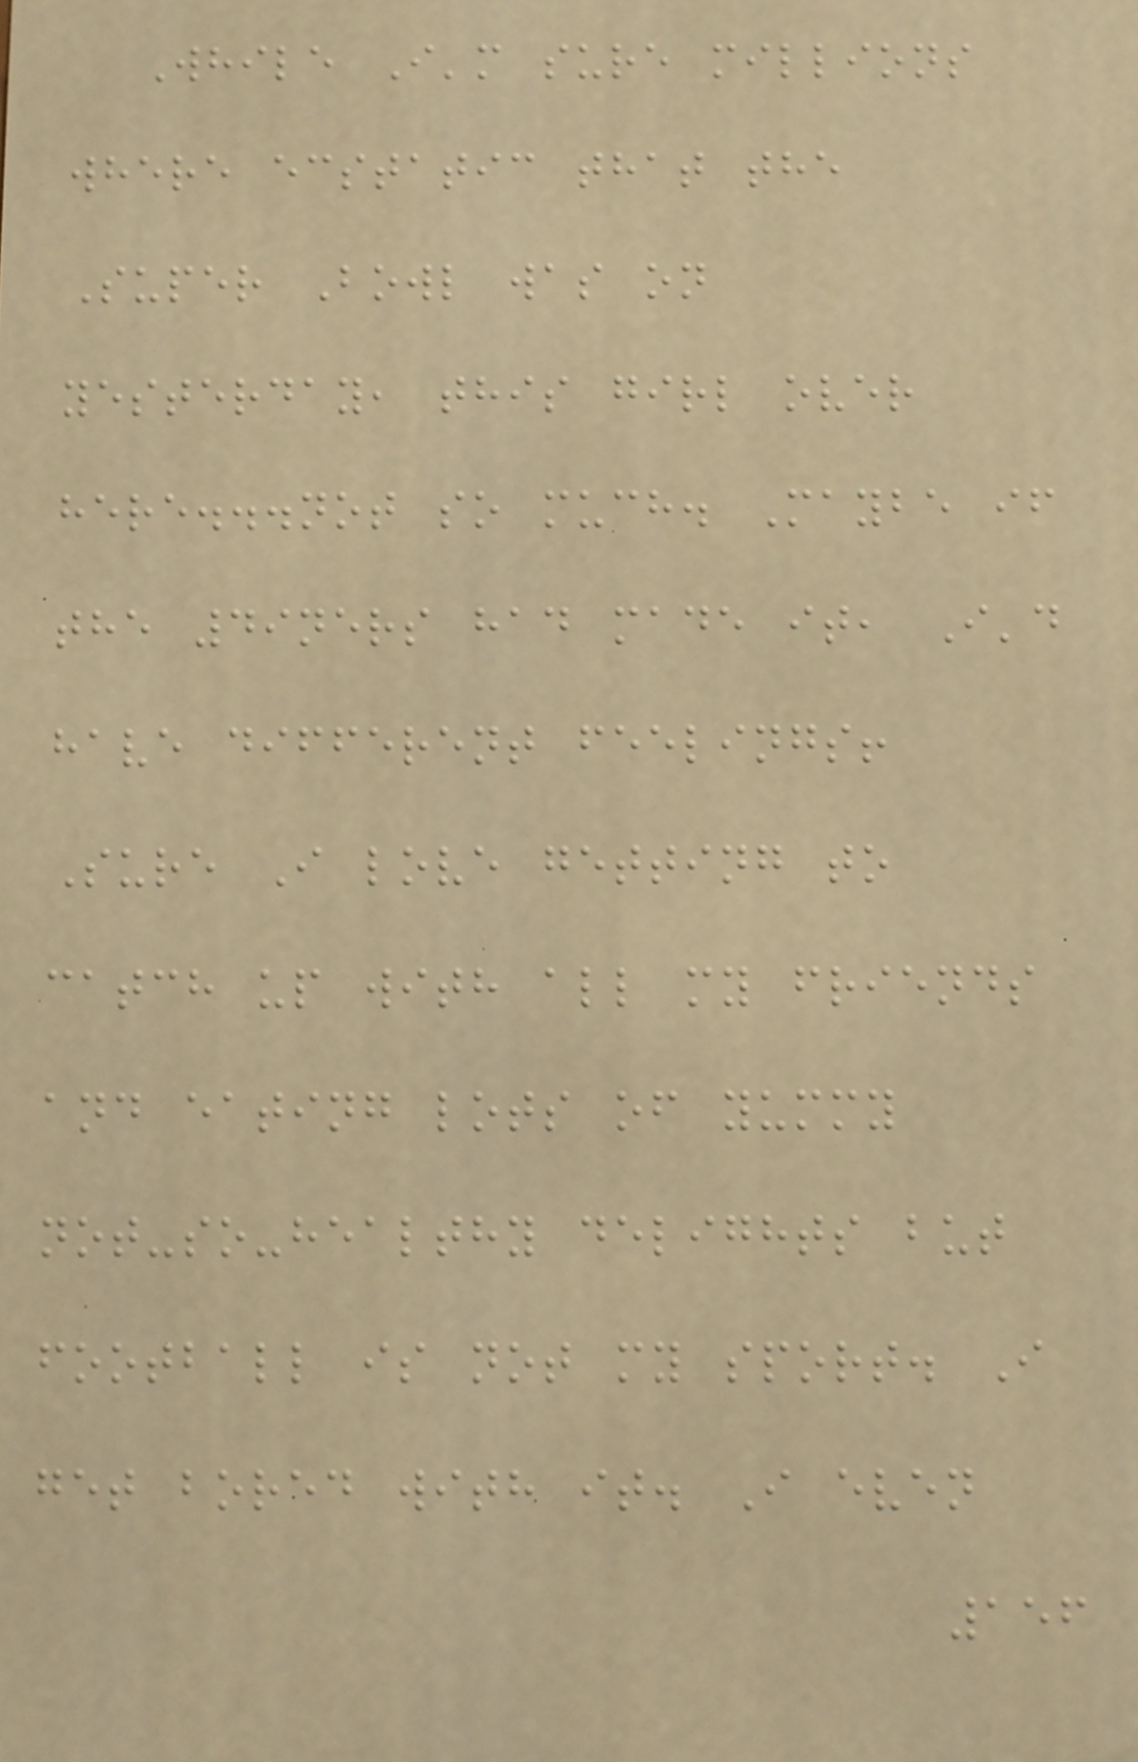While I'm sure millions
where ecstatic that the
Super Bowl was on
yesterday, this girl over
here...not so much. Maybe if
the 49ners had made it, I'd
have different feelings!
Sure I love getting to
catch up with all my friends
and eating lots of yummy
not-so-healthy delights but
football is not my sport. I
get bored with it. I even
156
